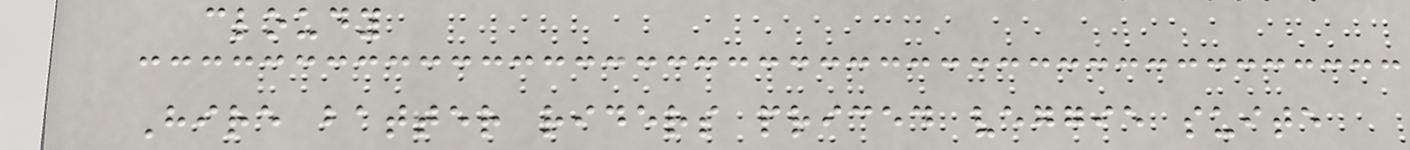cloudy
Hire batter riders priced veggie suite
